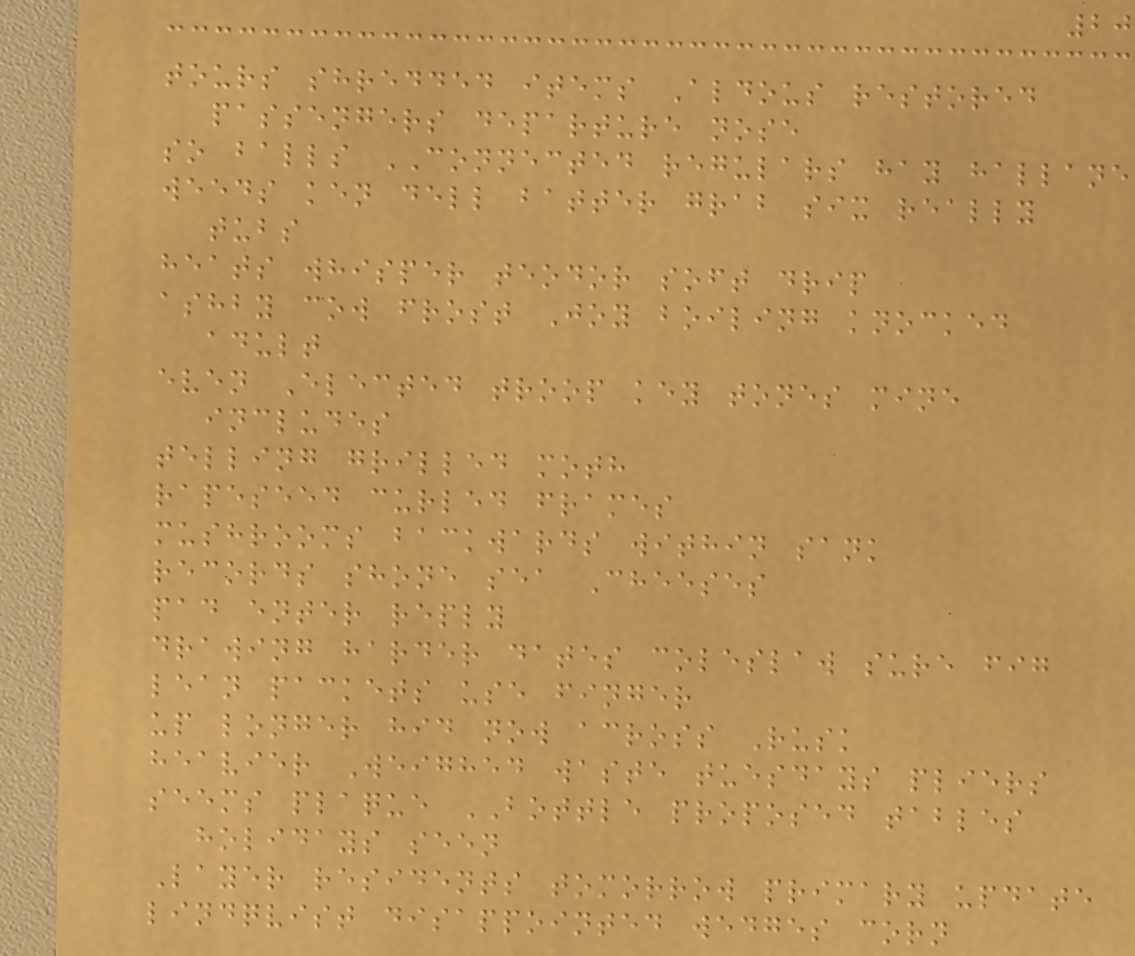20
tours shredded items Aldous restored
passengers departure nose
so balls CONNECTED regulars hay hallane
weeds ken dell batter grab six really
tubs
heats whisper teodor soft drip
ashby cow frost Joy boiling knocked
adult
even Elected troop key tones mine
includes
telling grilled moth
rapeseed curled frames
mushrooms backwards within sank
records shone sea Cheeses
pad enter reply
drawing harder dates coleslaw sure fig
lean packets use finger
up longer hid now across Rusk
heavier Weighed waste tuesdays pliers
seems plaque BOTTLE proposed tables
holidays seen
Layer residents tomorrow primary update
lindqvist disappointed wedges corn
